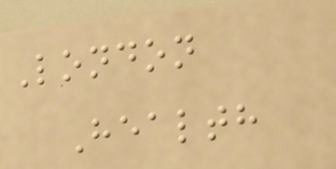London
Health
